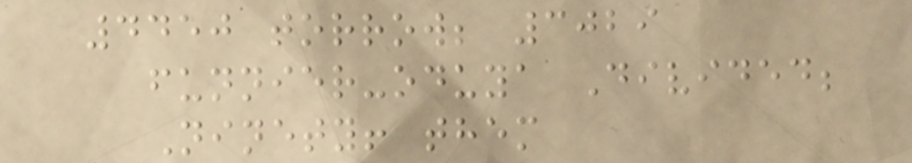4450 torrow; 3029
funnier-oduya Divided;
Ninety! them
